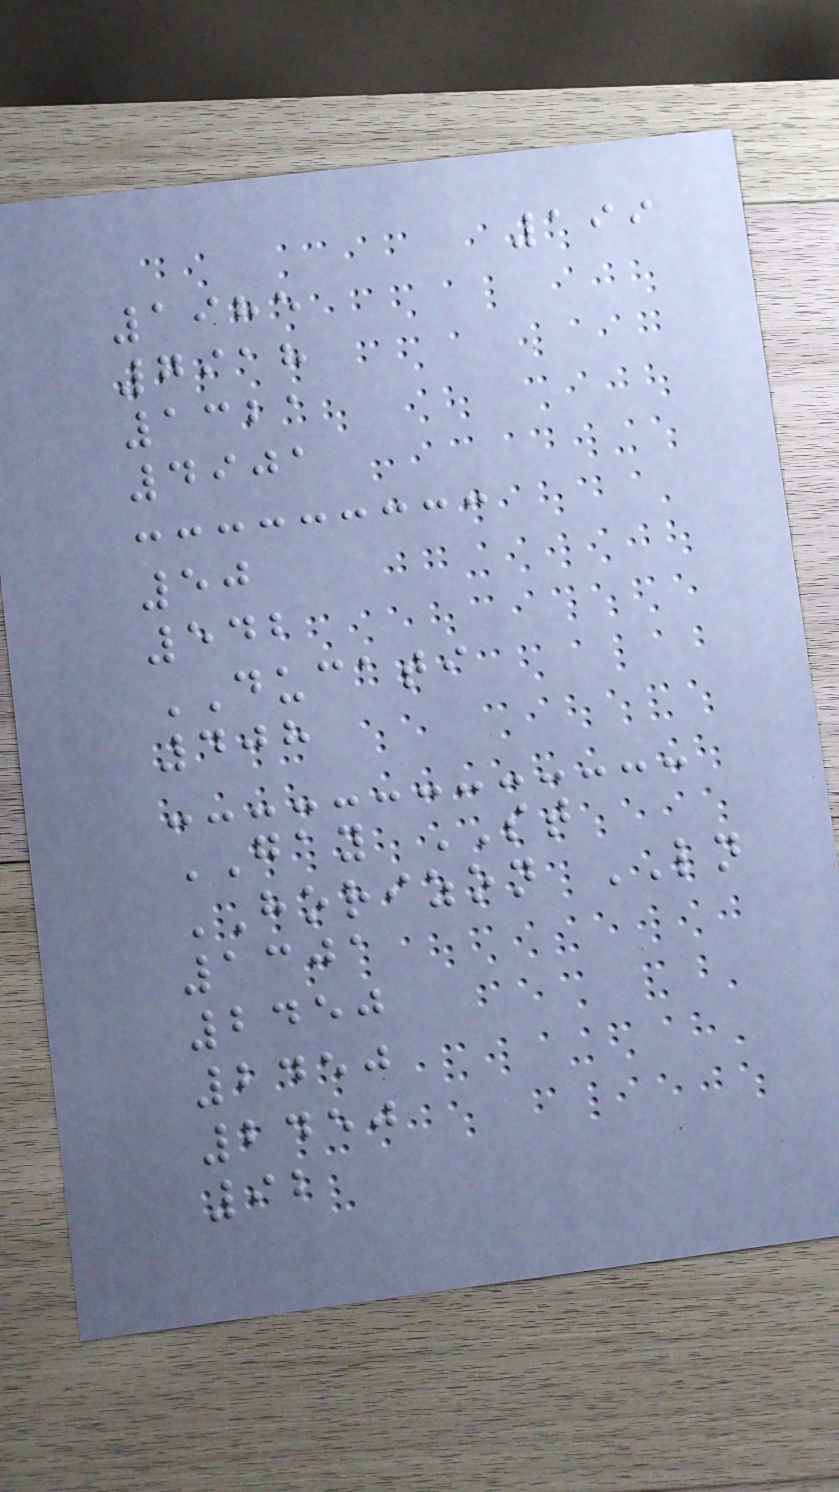199
1985
7918
1321
4901
50
542
DUCATI
408
GAY ST
HORIZON LN
1301
2450
2450
2450
92
